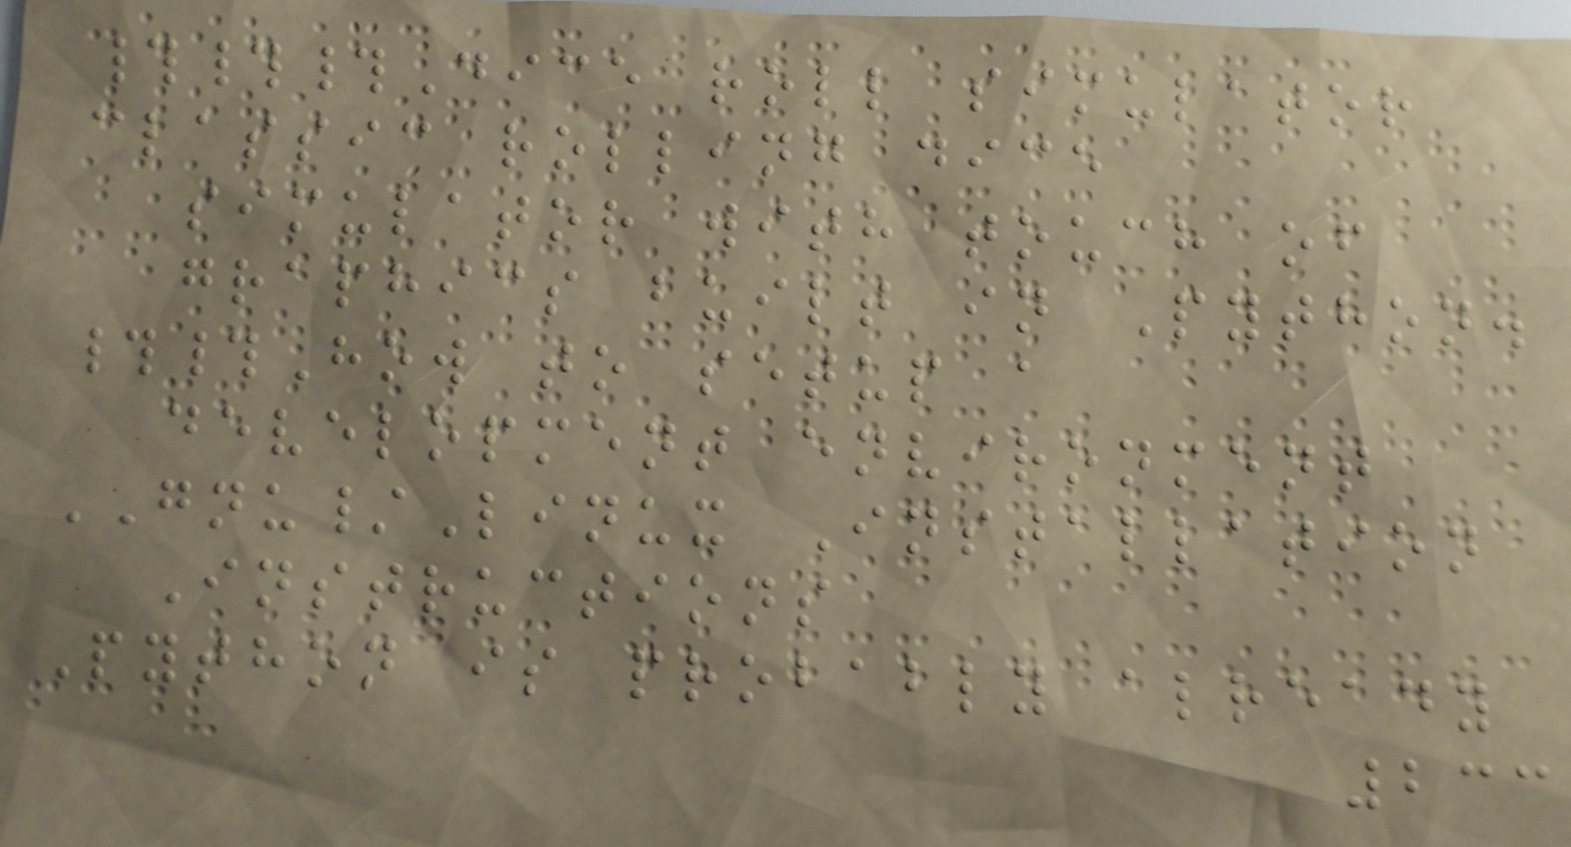###Dice roll simulator
classic rolling dice
simulator with touch of
graphics built in Python.
##How to setup a
development environment
GNU/Linux Installation
Instructions
Python is probably already
233
